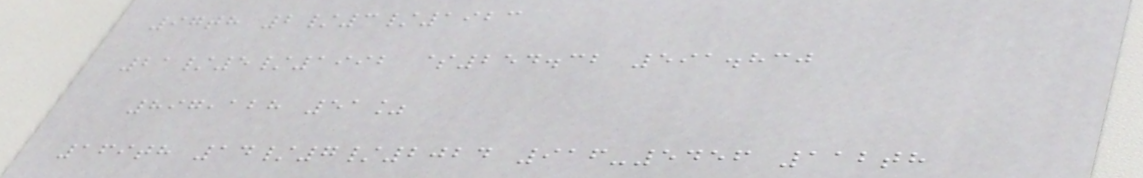97th 2/3/1923
21/5/1992 $254.32 591.830
897,128 51%
169th 14/7/2024 916-5456 112th
